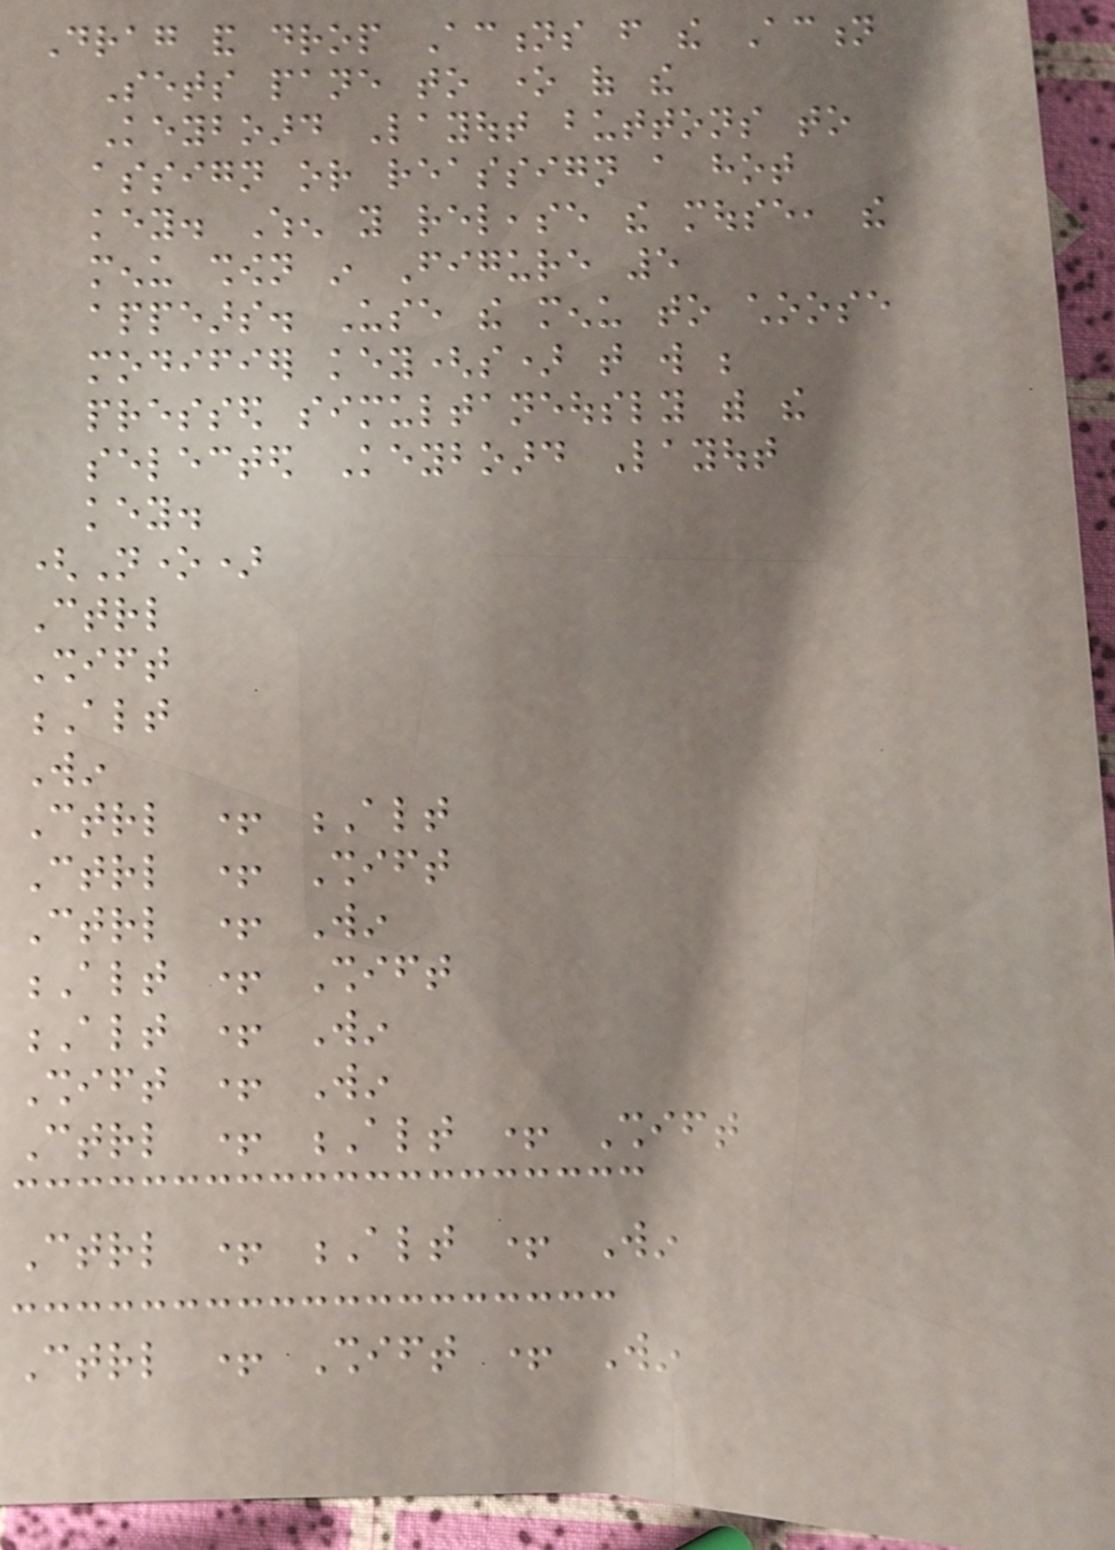Drag and drop Actions from the Action
Sets pane to one of the
Keyboard Layout buttons to
assign or reassign a hot
key. When you release the mouse, the
menu shown in Figure 5
appears. Use the menu to choose
modifier key(s) that will be
pressed simultaneously with the
selected Keyboard Layout
key.
(None)
Ctrl
Shift
Alt
Win
Ctrl + Alt
Ctrl + Shift
Ctrl + Win
Alt + Shift
Alt + Win
Shift + Win
Ctrl + Alt + Shift
Ctrl + Alt + Win
Ctrl + Shift + Win
